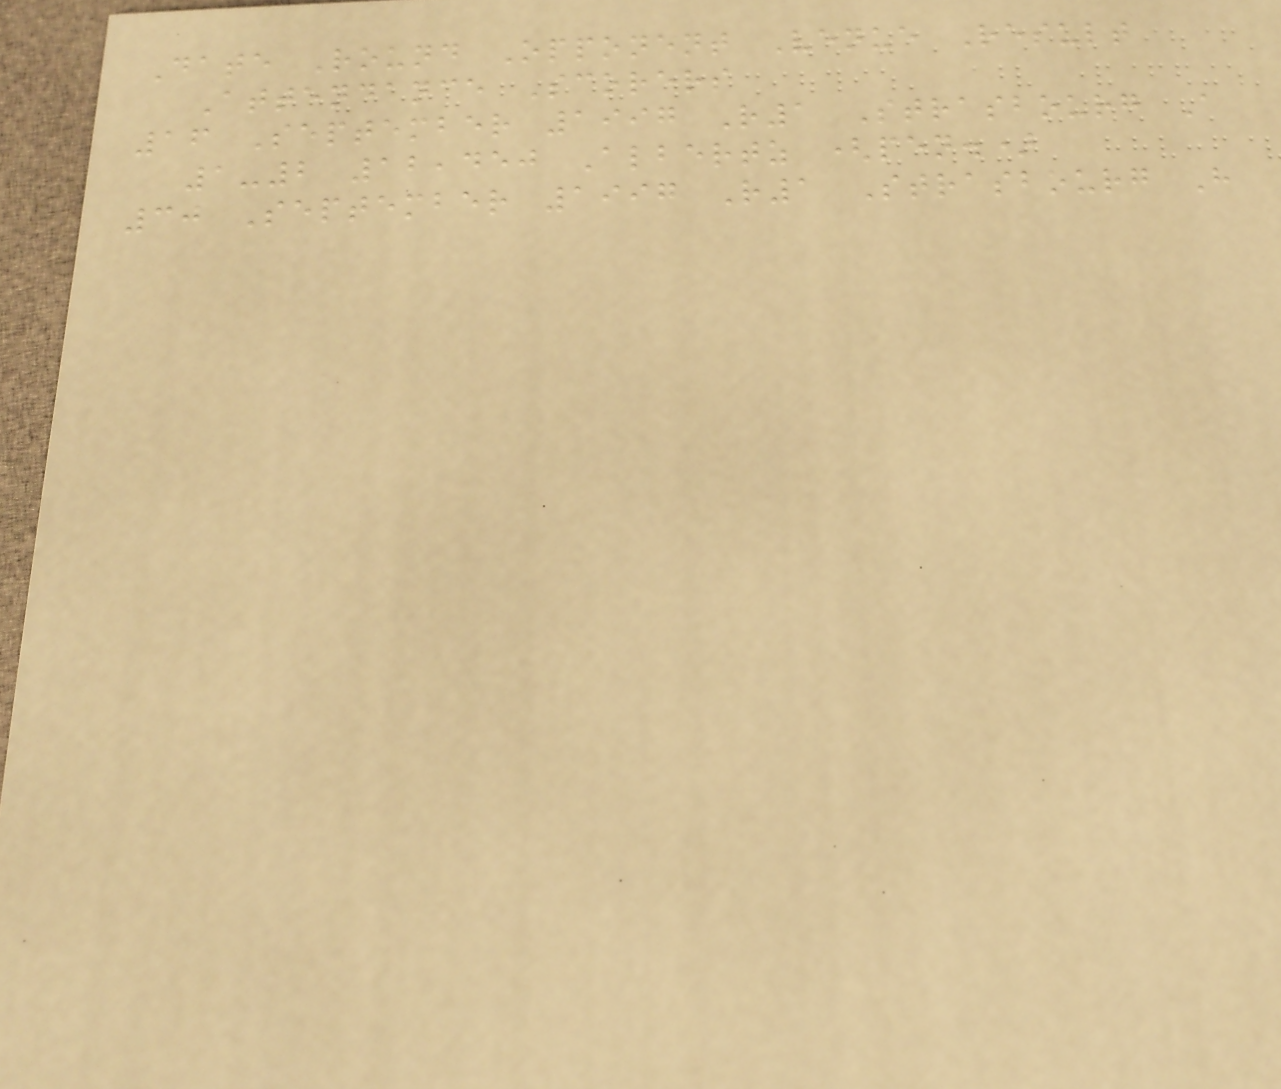Date Round Opponent Venue Result
Attendance Scorers
16 September 1997 R1 Strasbourg A
1-2 12,450 Albertz (pen.)
30 September 1997 R1 Strasbourg H
